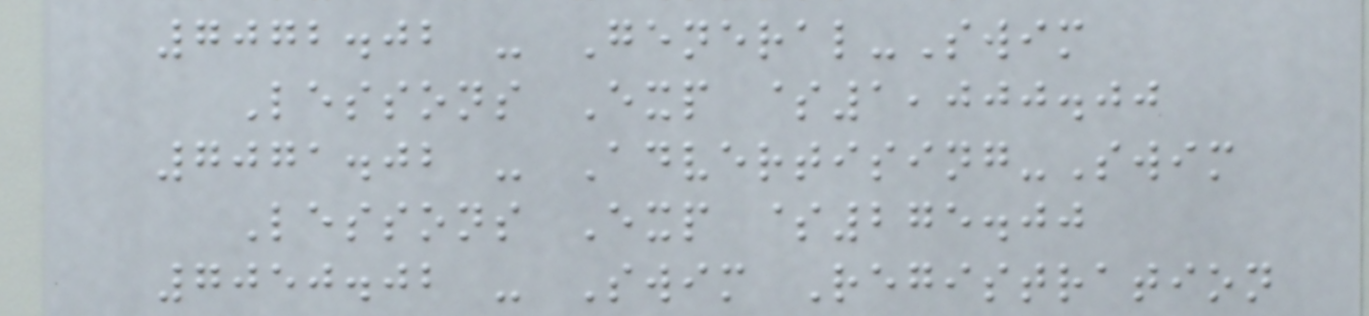7072.02 - General-Swim
Lessons Exp $1,000.00
7071.02 - Advertising-Swim
Lessons Exp $275.00
7050.02 - Swim Registration
